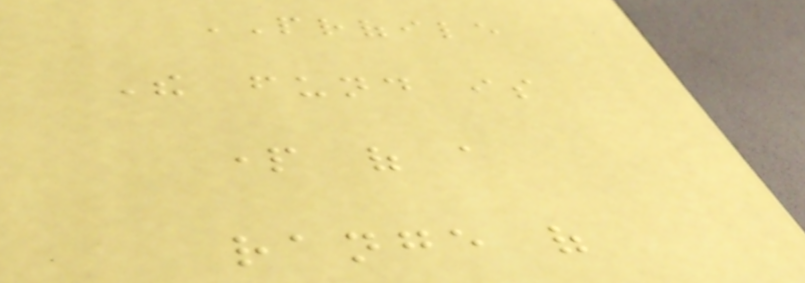PROFILE
The fund is
part of a
range of
